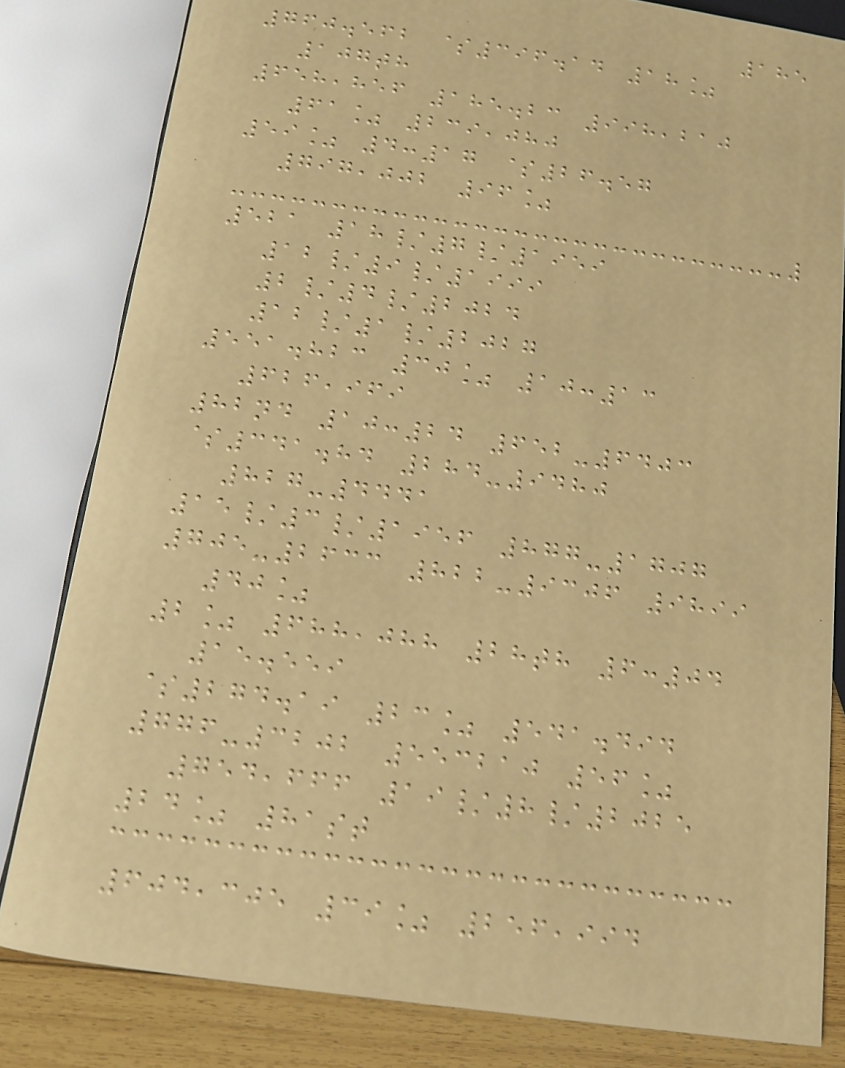185
760.562 $396.14 18%
107th
658,856 185.23 998,210
61% 239,080
59% 4:17 $26.57
797,002 96%
521 18/7/1959
12/9/1999
2/4/2024
12/1/2027
551.823 30% 10:13
626,969
82nd 10:24 652-6403
$341.84 284-9480
827-4441
15/3/1956 877-1707
705-2633 822-9306 9899
40%
2% 688,088 28th 6:04
15.559
$274.19 23% 541.494
776-3202 553210 56%
754,666 19/8/2025
24% 81st
604,305 39% 256,994
